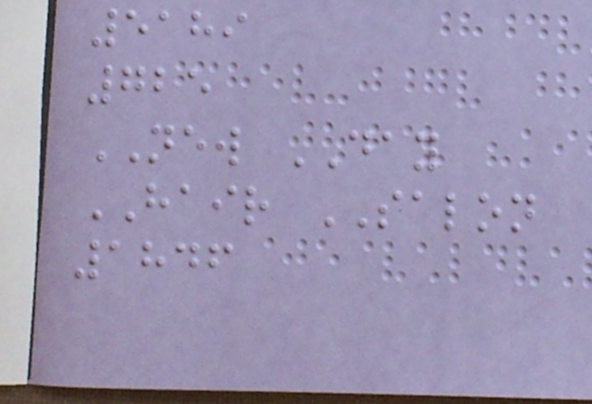5189
725
NEW DAY
HAIR SALON
1846
